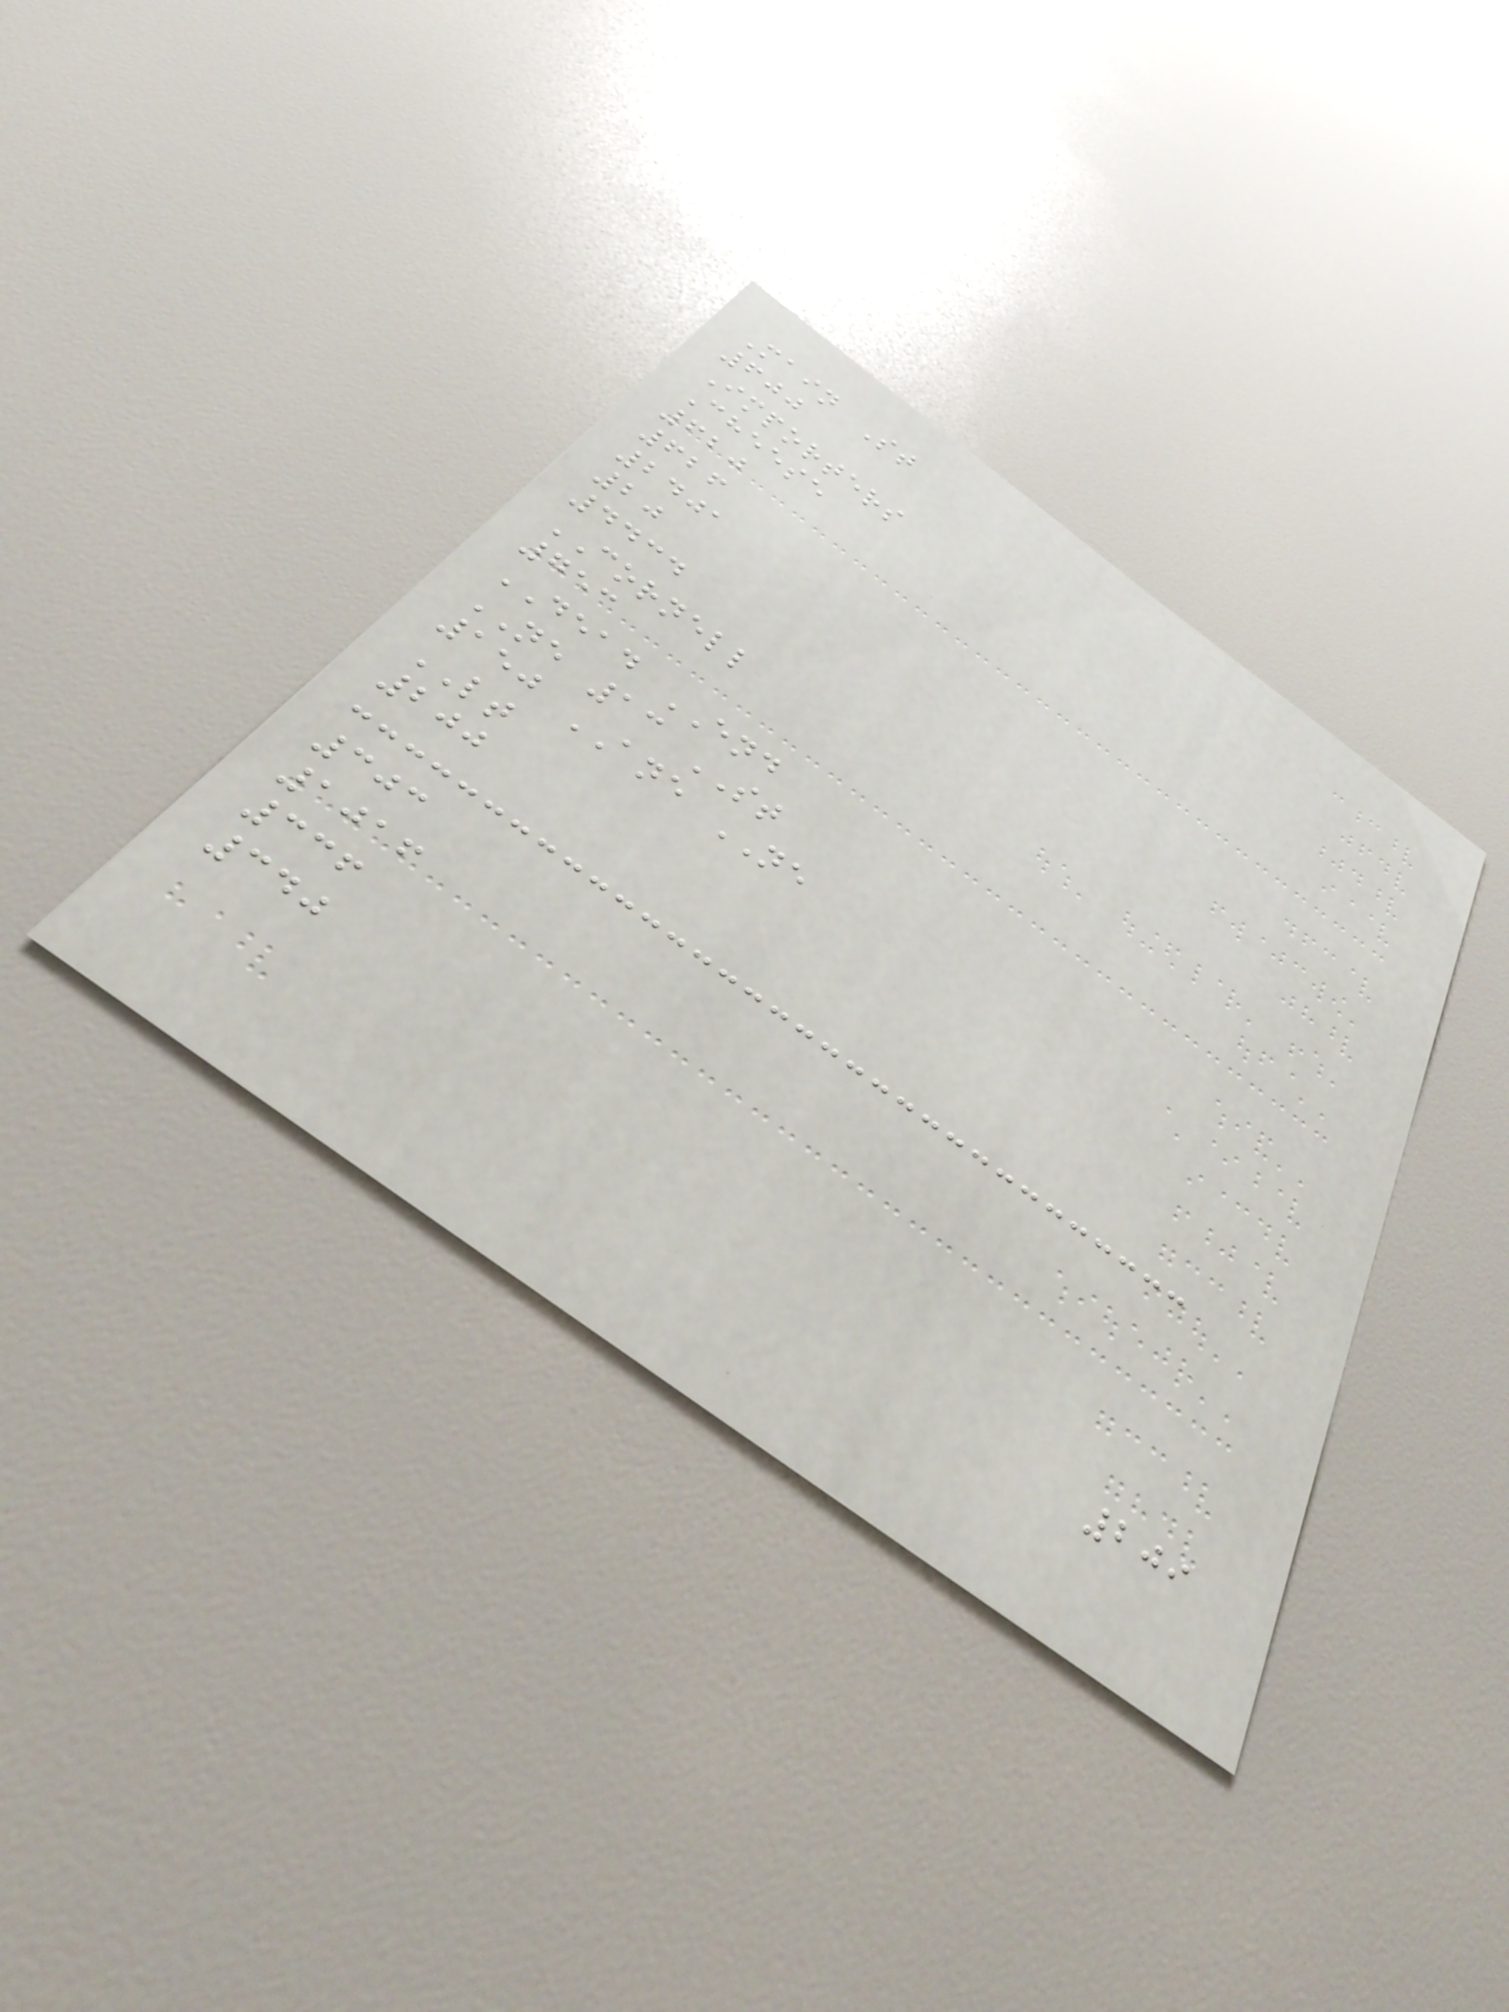Main St
600
Importers
Cheese
620
626
2401
20
4434
CORNELL
753
DEAD END
NE 13 ST
150 ANE NE
LT
200
303
1016
336
340
209
